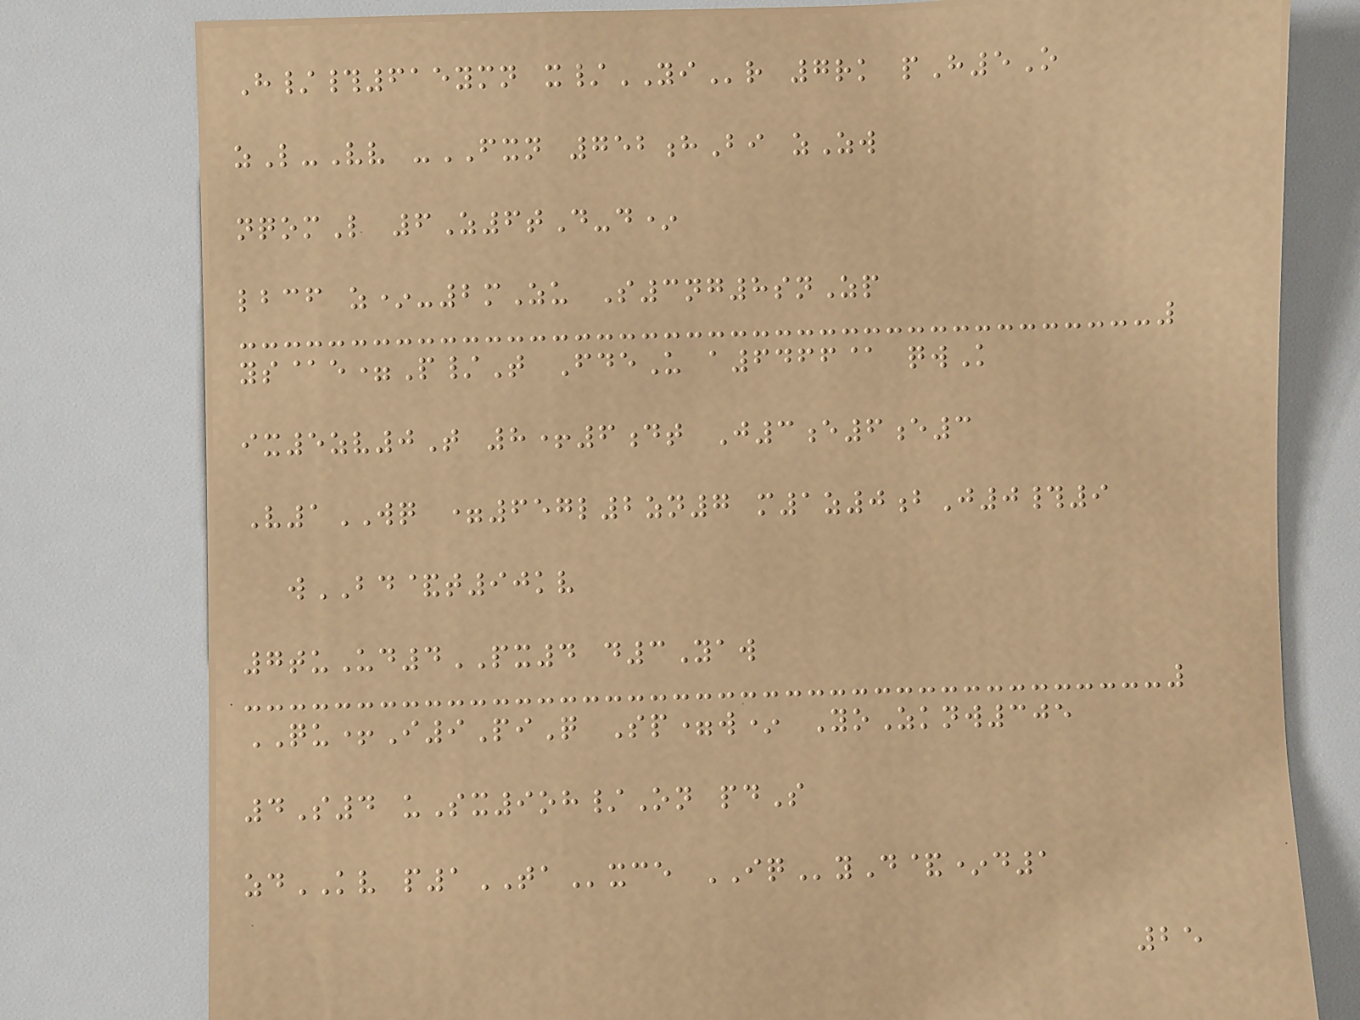H/#615ymn x/YIr 7rk pH5O
zL-Vv -FXN 752hBi zZw
nqomL 6Z6tD-d*
lbcf z*-2mZu S3ng8snZp
ys@e=P/T FdeU a6466@ qwK
ix5zv0T 8+6dt J3e6e3
V1WQ =657l2zn7 m1z0bJ0#9
wBD&t90kv
7tuUd4PX4 d3Yaw
QU+I9PiQ Sp=w* YoZknw305
4S4 uSx9oh/On pdS
zdKV p1TAxce IQyD&*d1
25
